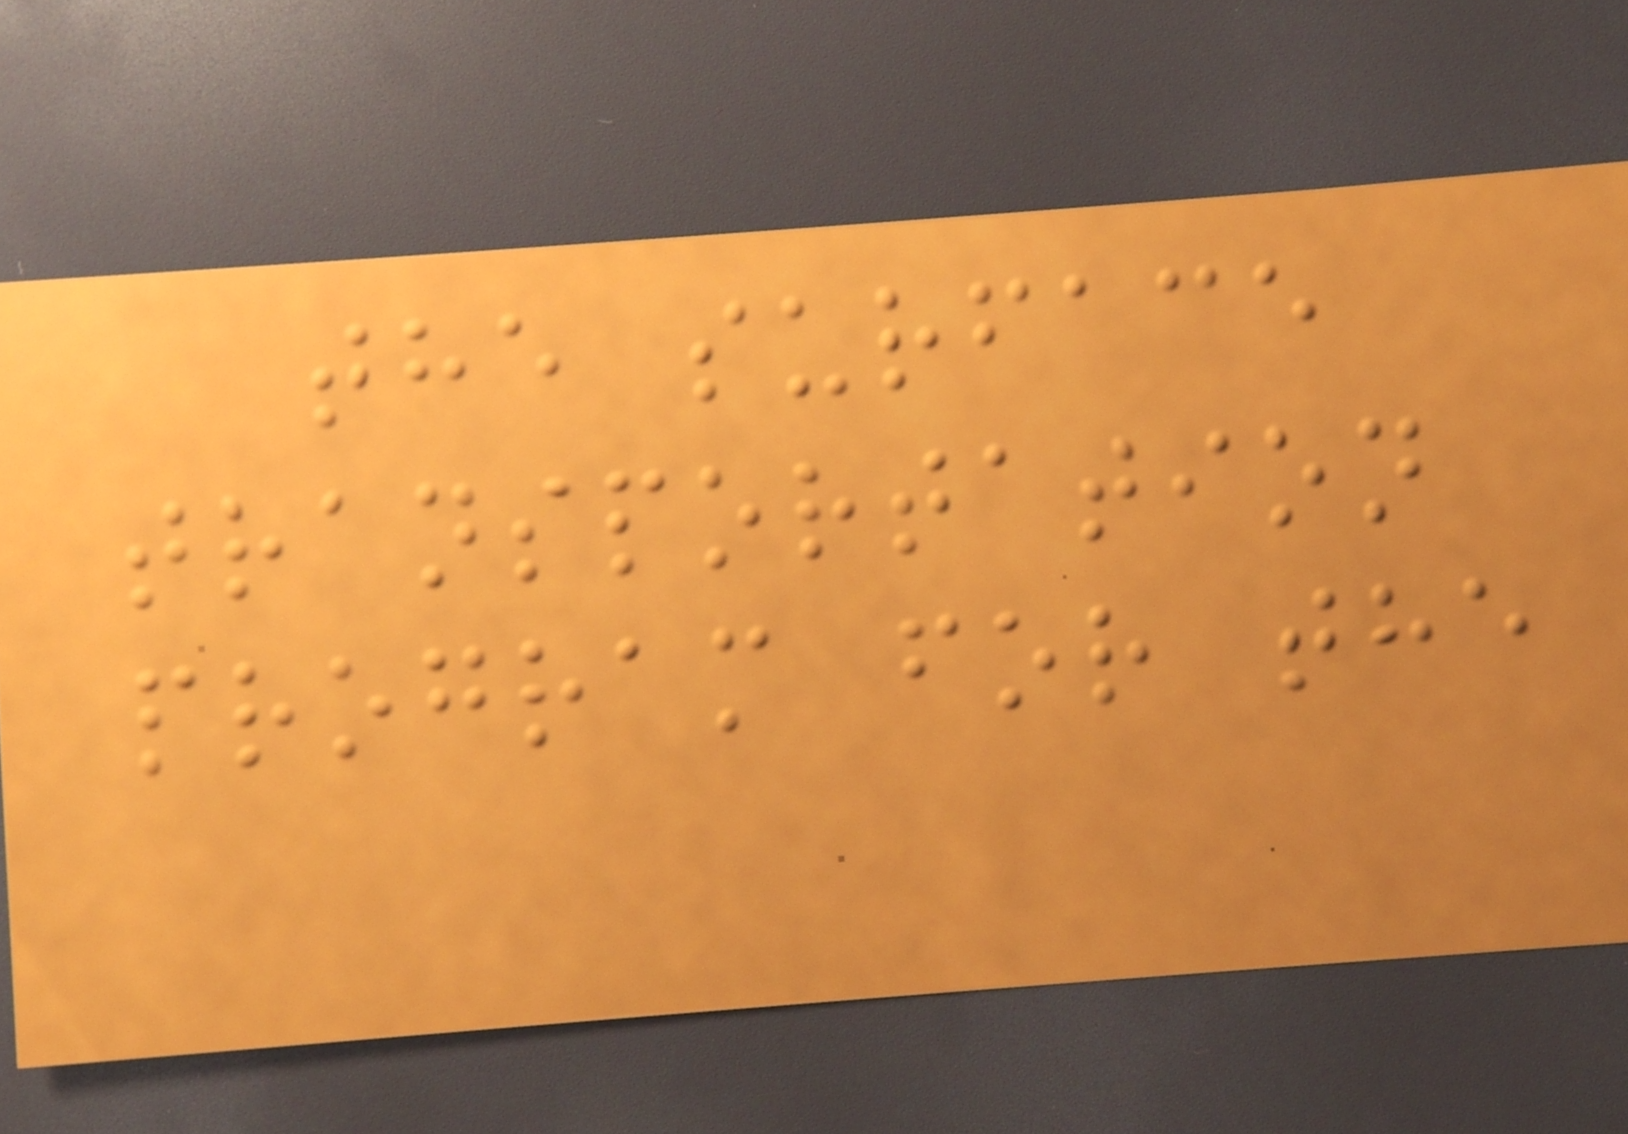the surface
transportation
program for the
